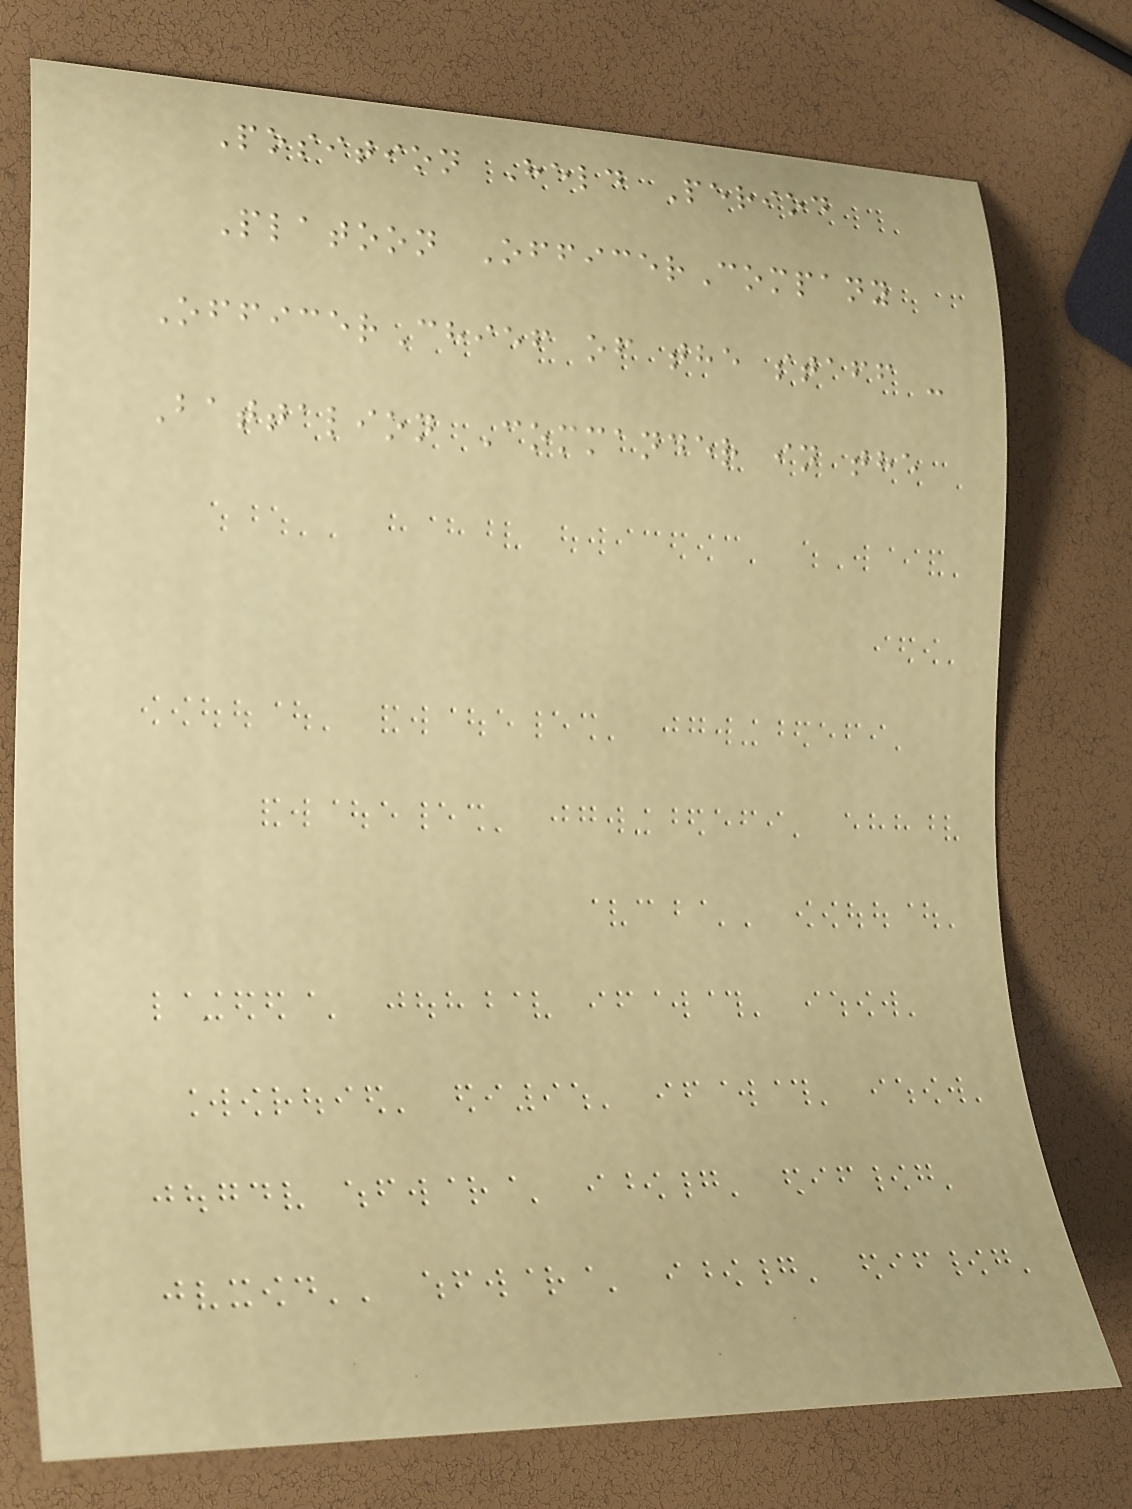Position Held Period
Platoon OfficerCompany
OfficerChief of the staff -
Battalion Commander in the
